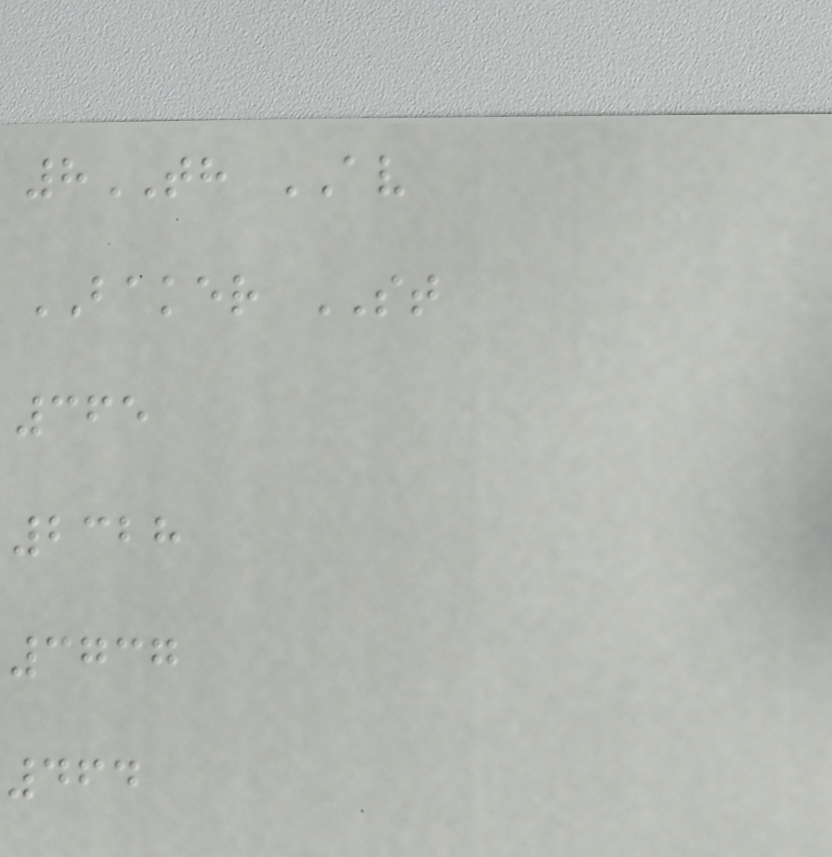8TH AV
BAKER ST
365
2328
3737
464
